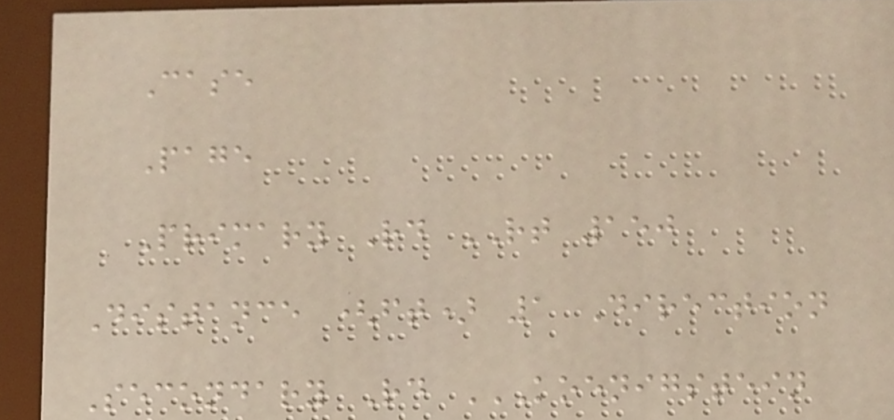Case
Page
Primary Rd RT 150
Distance (ft) 1 Direction
Secondary Rd KOENIGSTEIN
